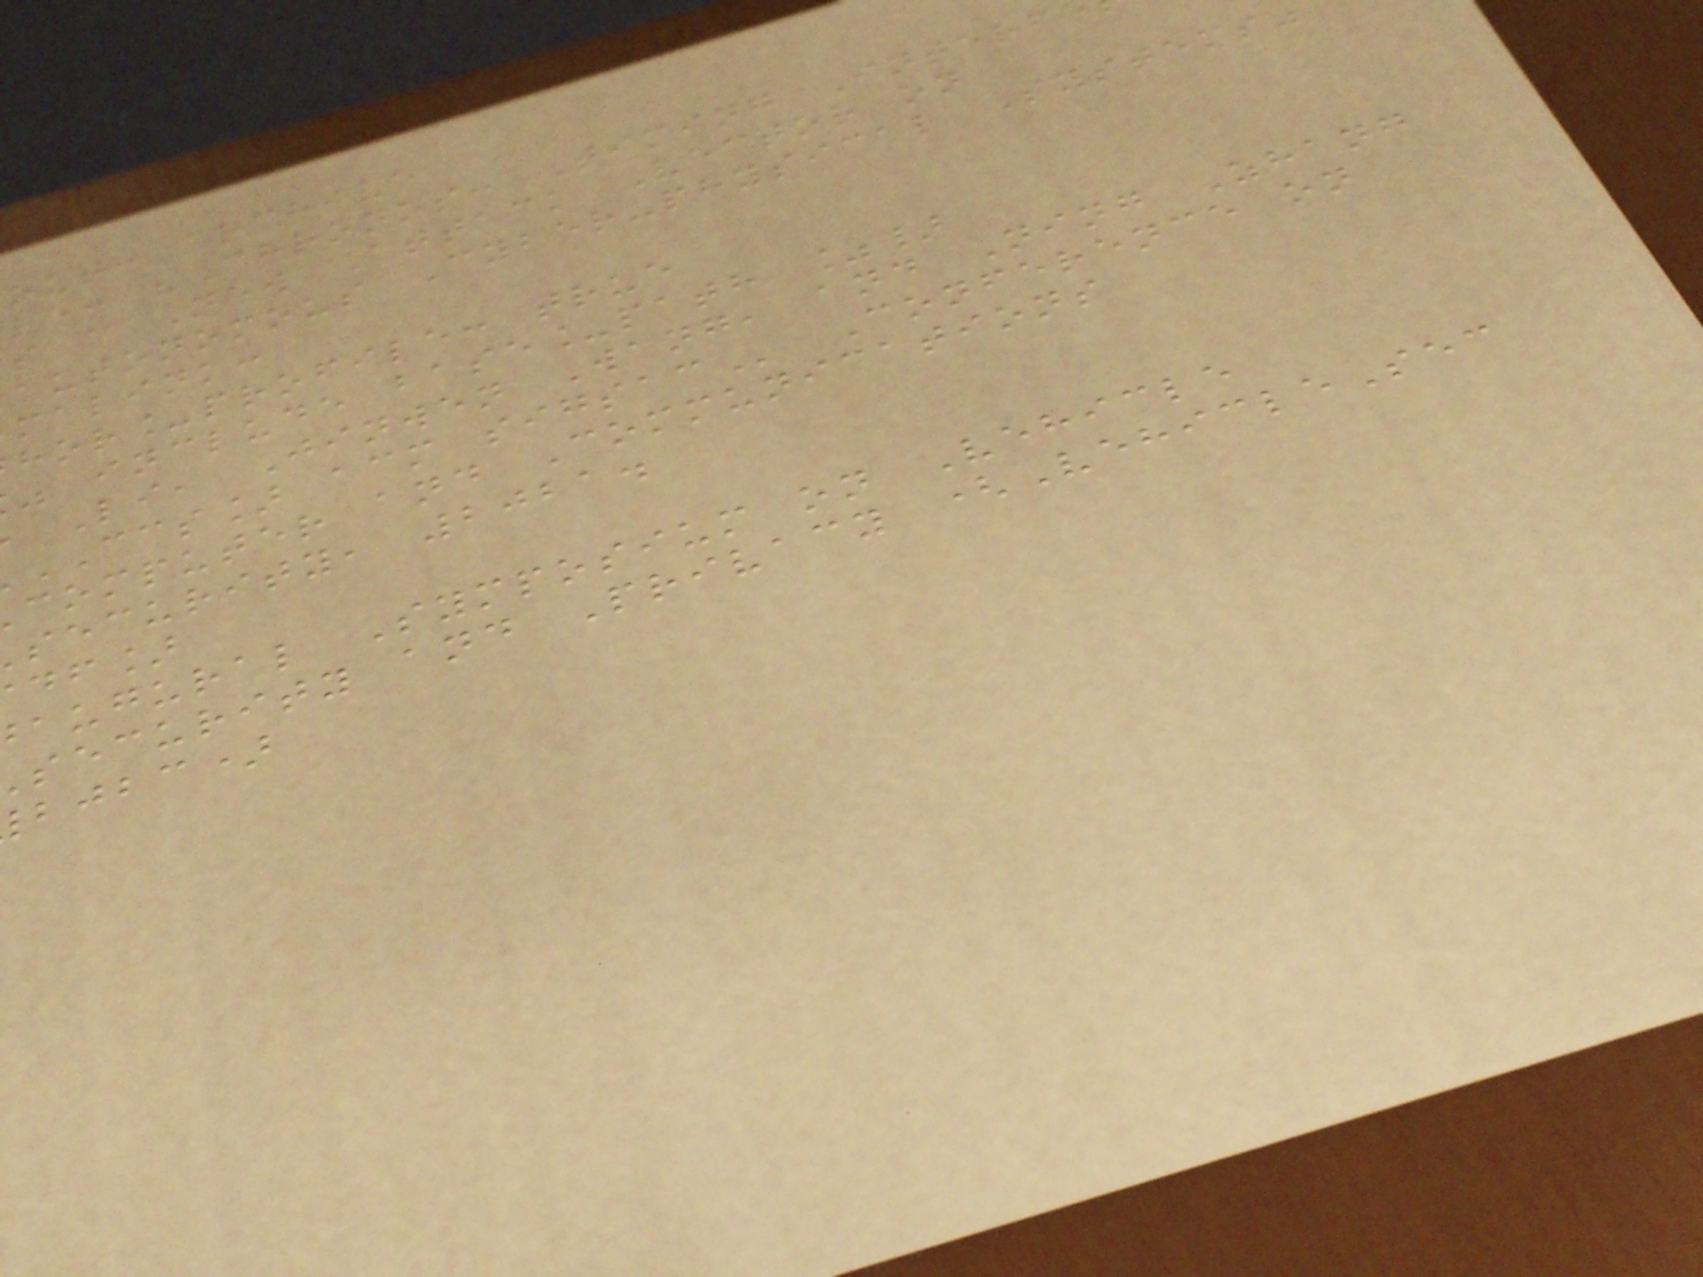out: archive
le: "Chronos: Timing Interf
s a New Attack Vector on
autonomous Cyber-physical Systems"
malink:
hor_profile: true
include base_path %}
Li, Jinwen Wang, and Ning Zhang
CCS] acm
computer and Communications
security, 2021.
df]
augural Symposium on Vehicle
security and Privacy (VehicleSec
bjbc)
